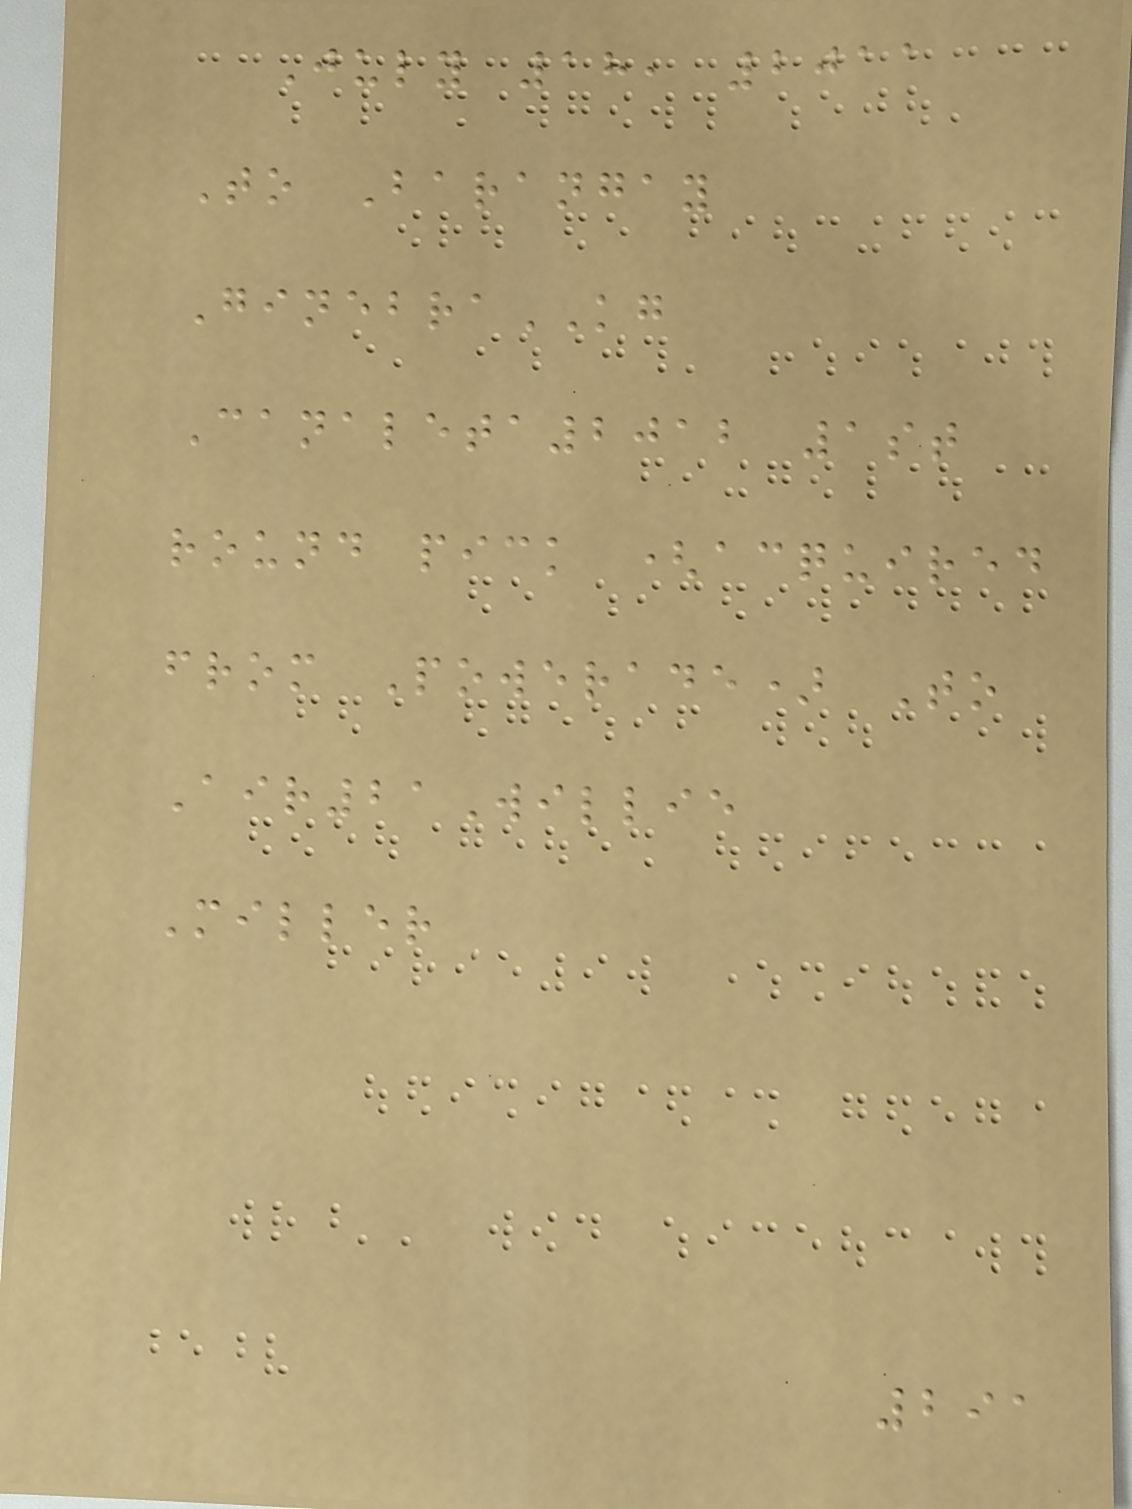July 18, 2011
To Barangay
GinebraKG
Canaleta2012 1st
round pick (acquired
from Powerade) To
Air21Willie
Miller
291
